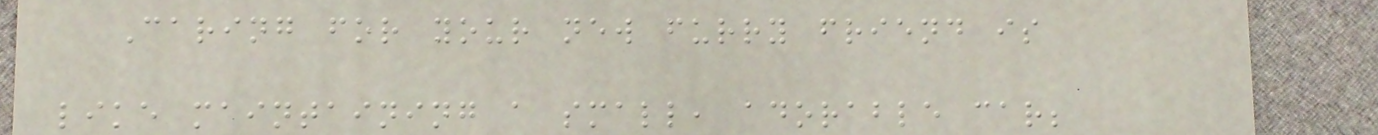Caring for your new furry friend is
like maintaining a small, adorable car;
